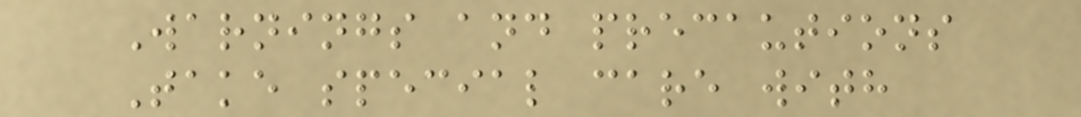Warnings and precautions
Take special care with
